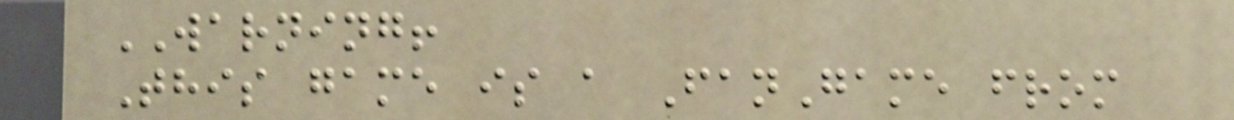WARNING!
This game is a FanGame from
